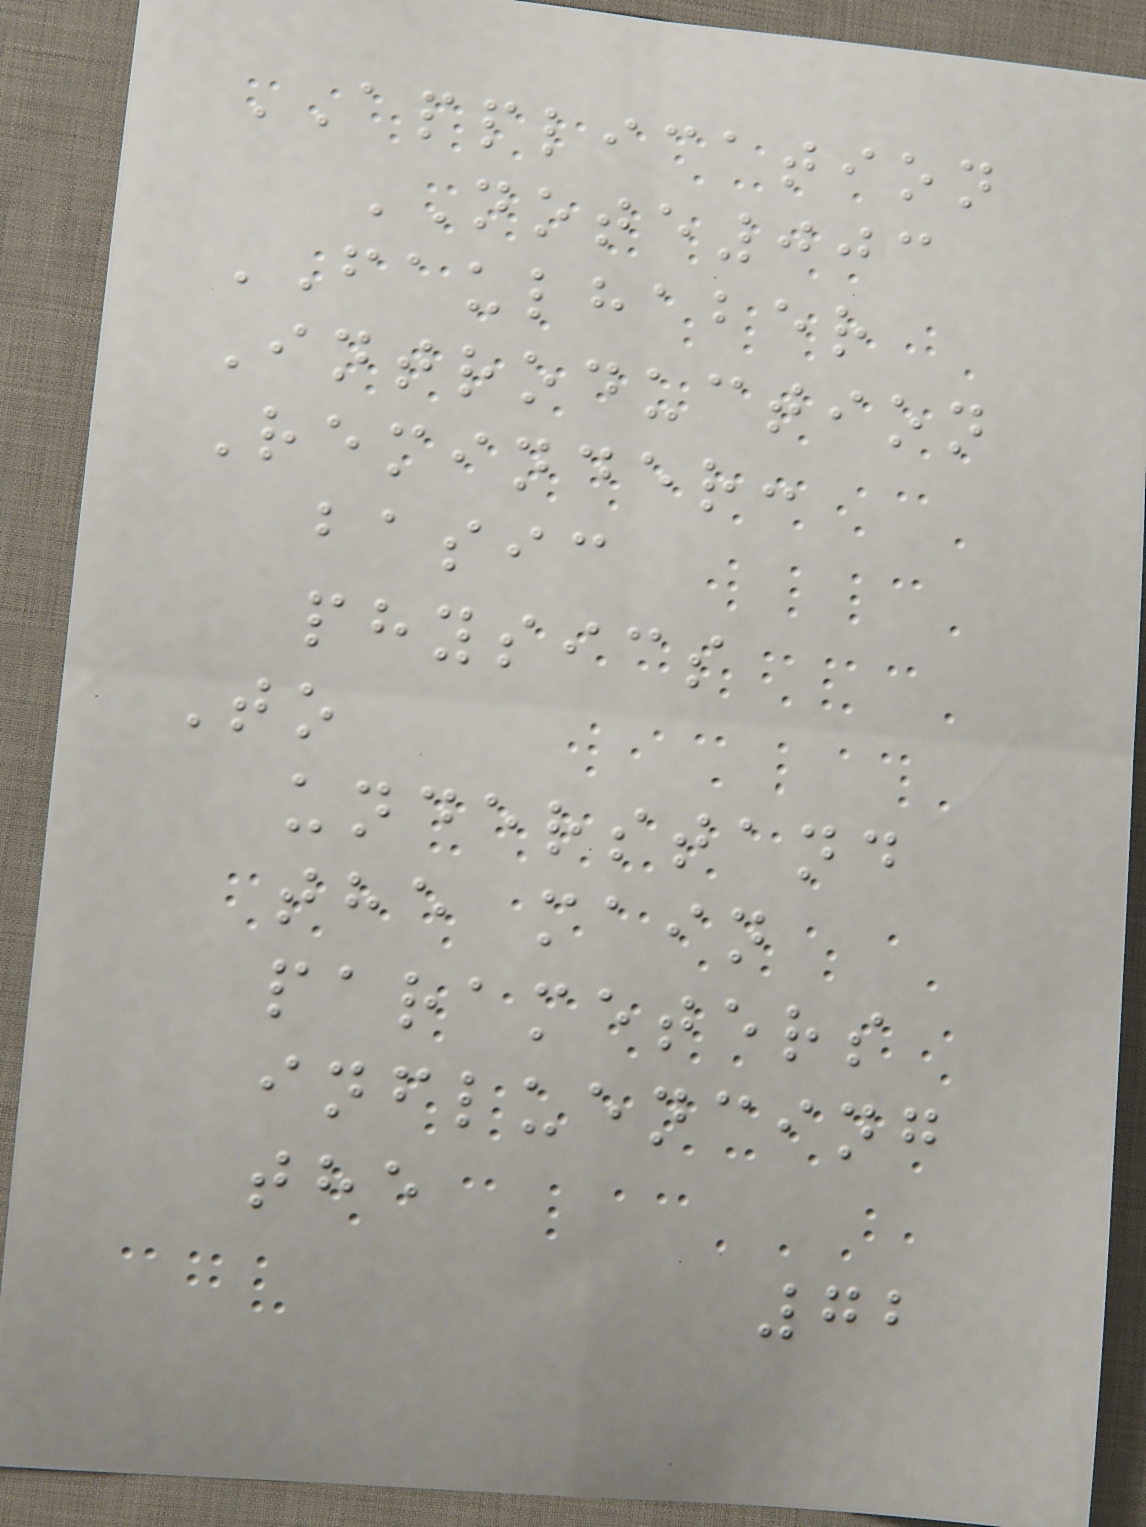APPLICATION
NOTE003
FAULHABER
Introduction
Reminder:
basic
physics
To
understand
the main
parameters
influencing
the
72
